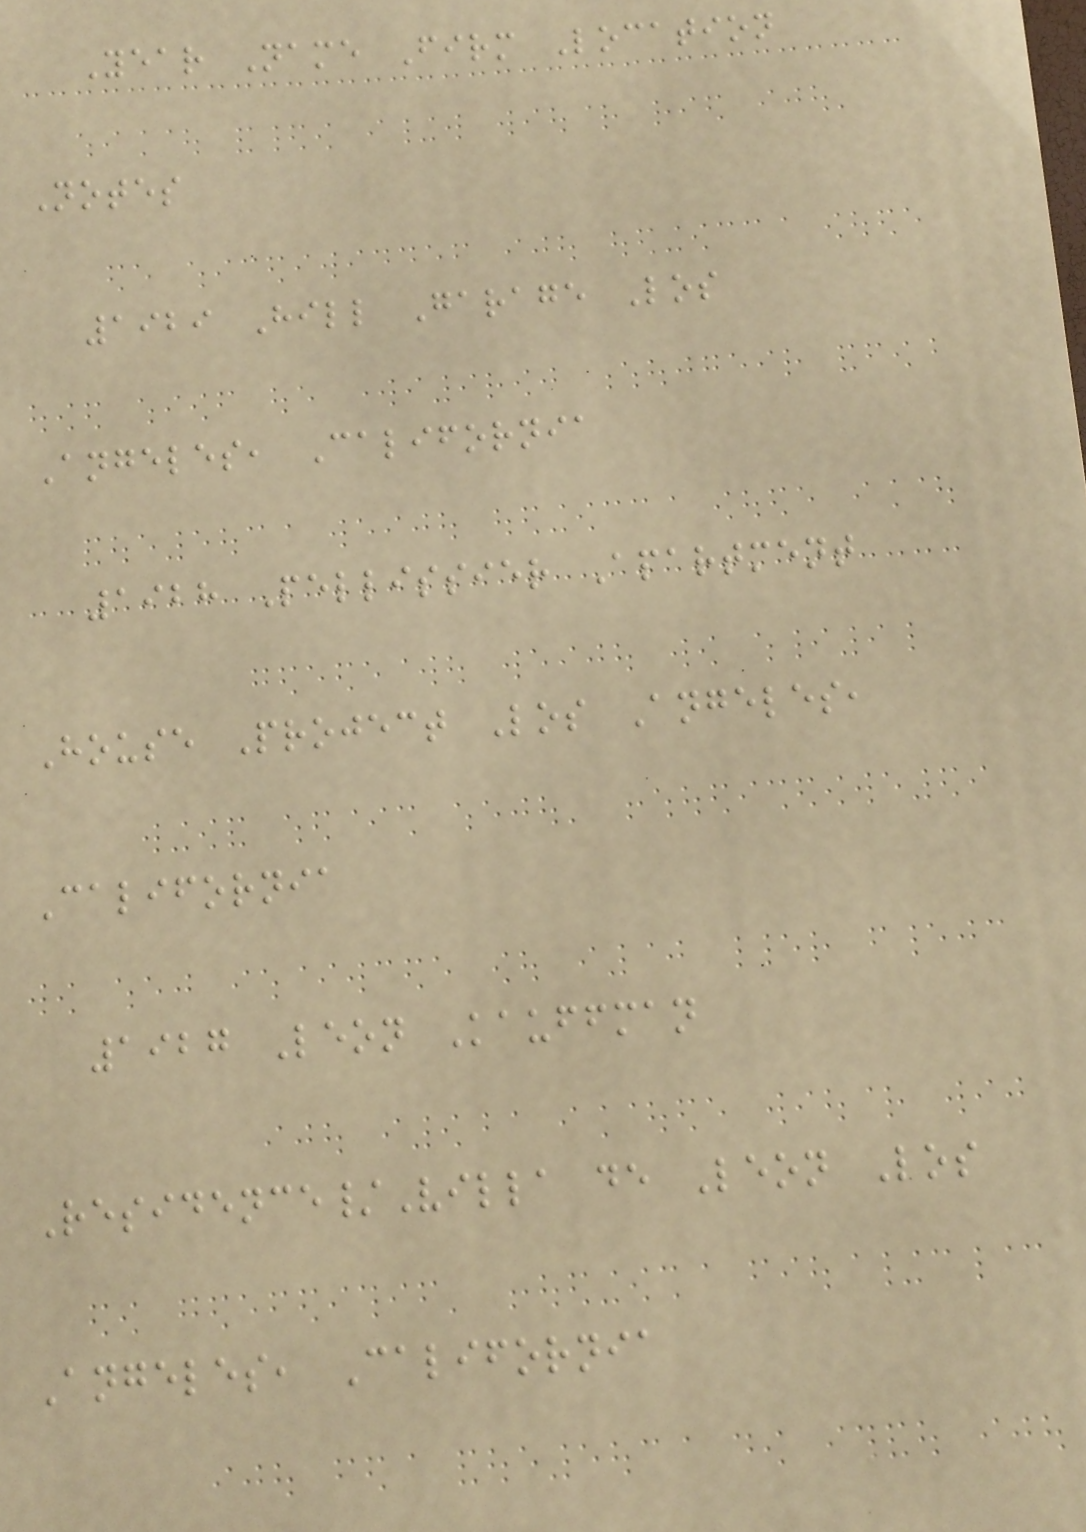Year Name Firm Location
Notes
1929 Hill Garage Los
Angeles, California
1928 Pellissier Apartment
House Project Los Angeles,
California
1927 Leon Kauffman
Residence/Villa de Leon Los
Angeles, California
